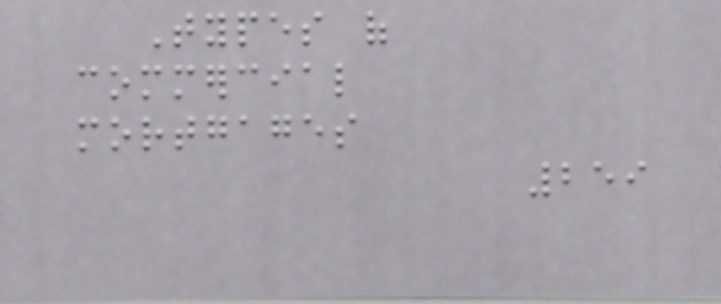Types of
commercial
mortgages
259
